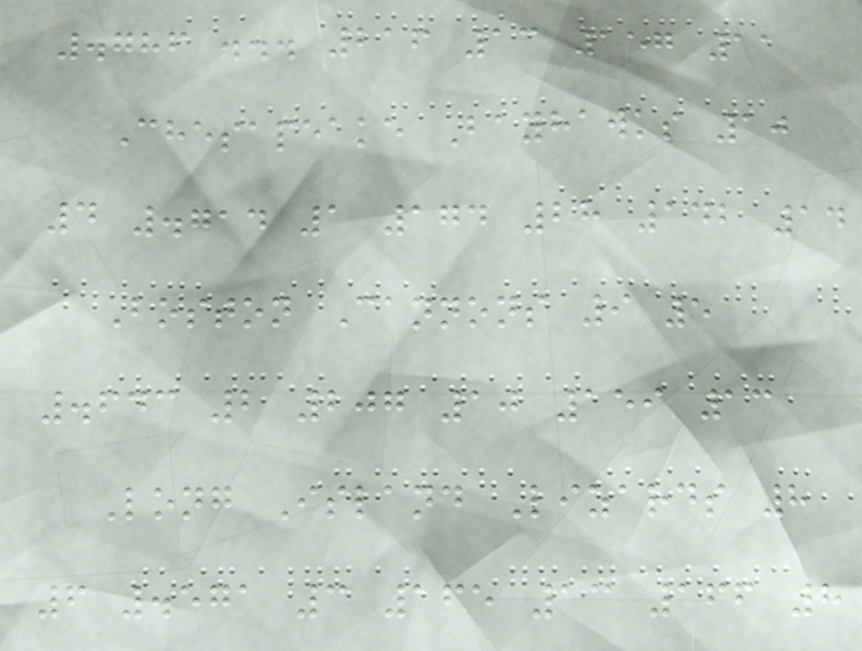.786 ... 216 13 157 11
Chesapeake Bayhawks 10
4 .714 1 174 28 142 14
Boston Cannons 9 5
.643 2 207 10 159 13
Long Island Lizards 8
6 .571 3 165 13 166 8
